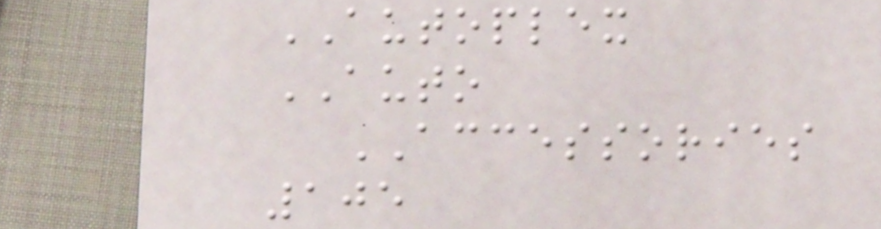AUTOPLEX
AUTO
ACCESSORIES
105
